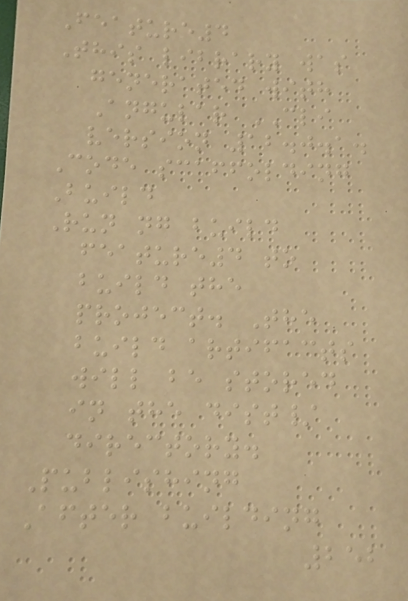Feature4
This library was
generated with
Angular CLI
version 12.0.1.
Code scaffolding
Build
Run ng build
feature4 to
build the
project. The
build artifacts
will be stored
in the dist/
directory.
Publishing
After building
252
